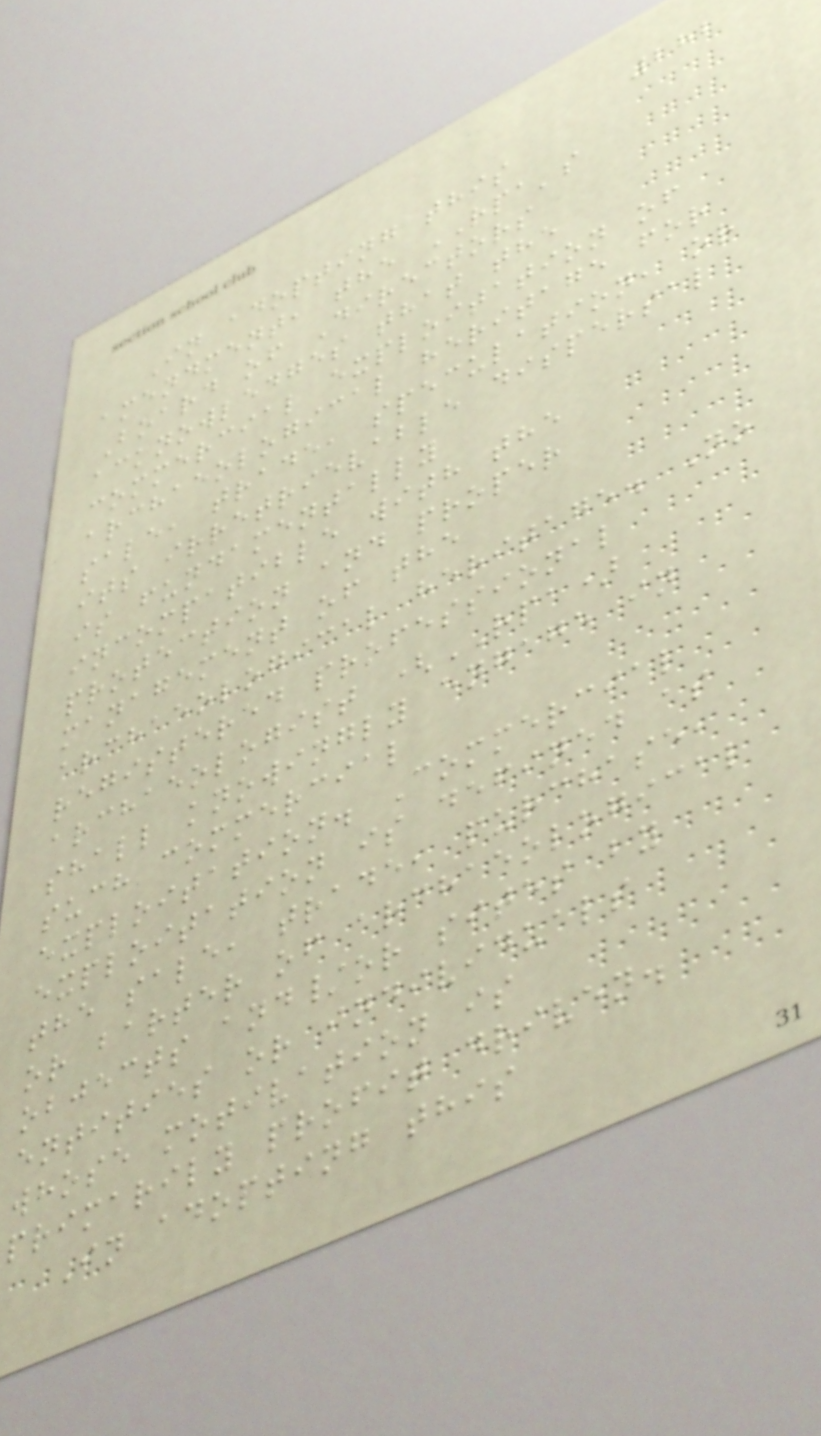282
In adopting this
amendment, the RPA's
Board of Directors
acknowledges that the
commercial exploitation of
archaeological heritage for
sale, trade, speculation, or
its irretrievable dispersal
is fundamentally
incompatible with the
protection and proper
management of the
archaeological heritage. No
registered professional
archaeologist (RPA)
shall knowingly engage in
such commercial
exploitation. Commercial
exploitation is defined as
the sale, trade, purchase,
or barter of archaeological
objects and/or sites by
entities or individuals
whose motivation is
primarily profit driven.
In adopting this
